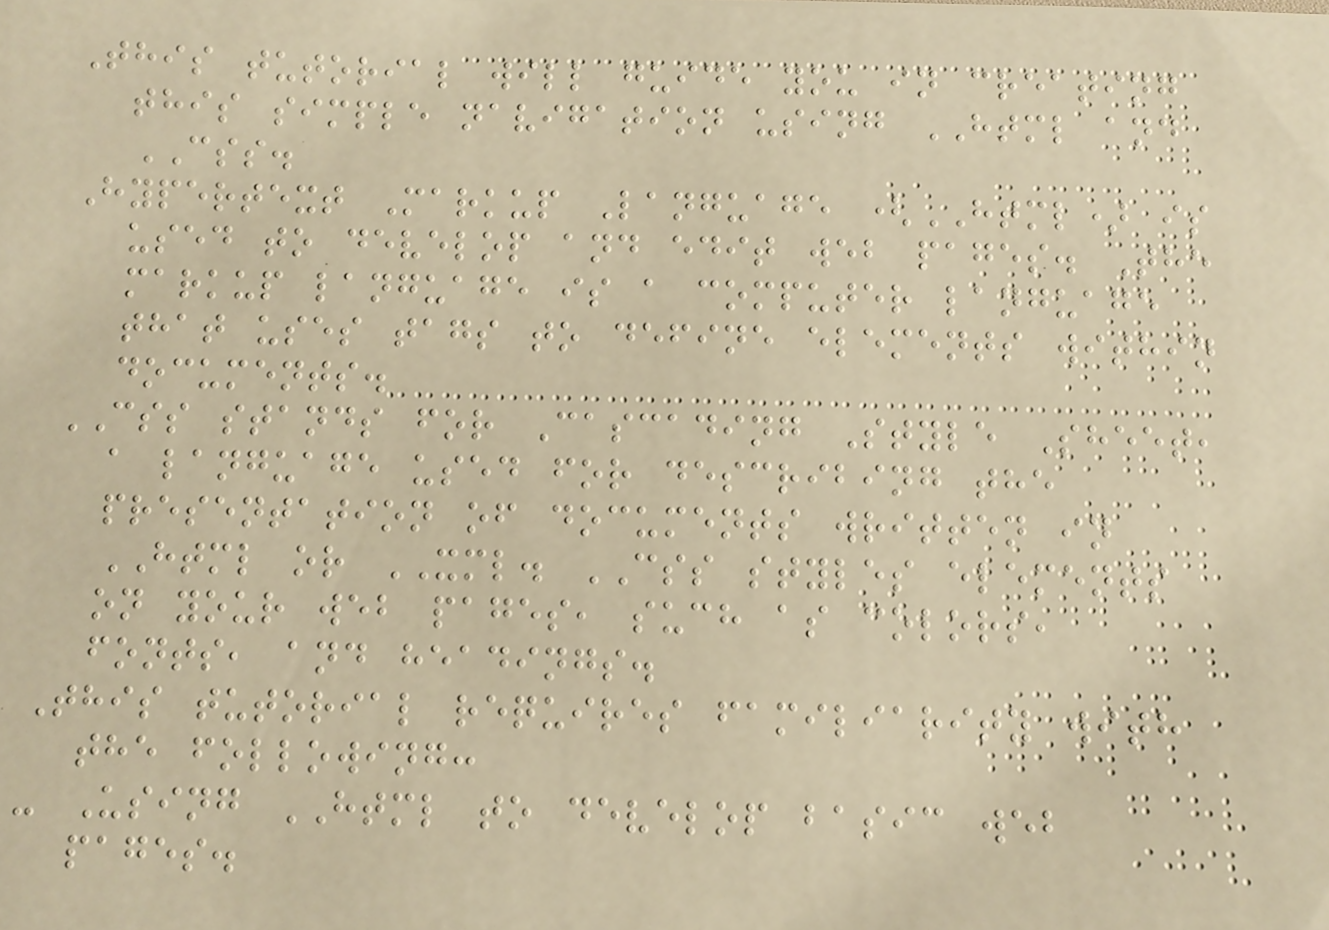This tutorial will guide you in creating
this simple navigation using HTML and
CSS.
Hypertext Markup Language (HTML) is
used to develop and edit web pages. The
markup language is a computer language
that uses tags to define elements within
documents.
CSS stands for Cascading Style Sheet,
a language used for describing the
presentation of documents written in
HTML or XML. CSS styles elements
on your web pages, such as colors,
fonts, and headings.
This tutorial requires familiarity with
the following:
- Using HTML to develop basic web
pages.
